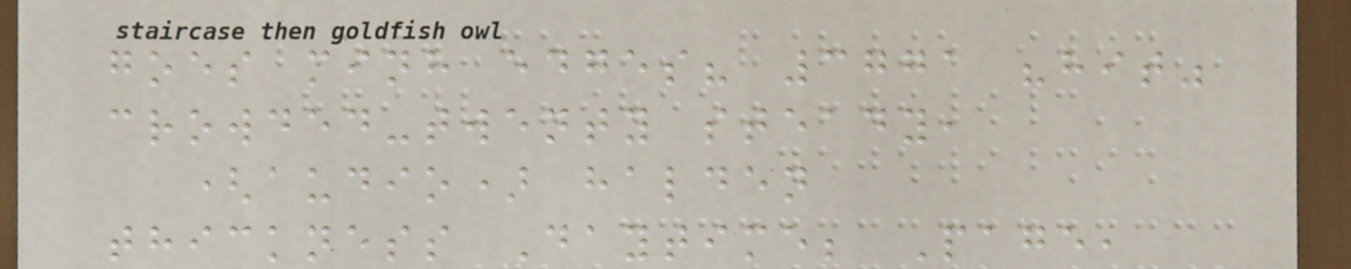goes minh edges? 3771 "hit"
crowded-twenty steady,
(audio) halden
thickness Daytime; Page,
